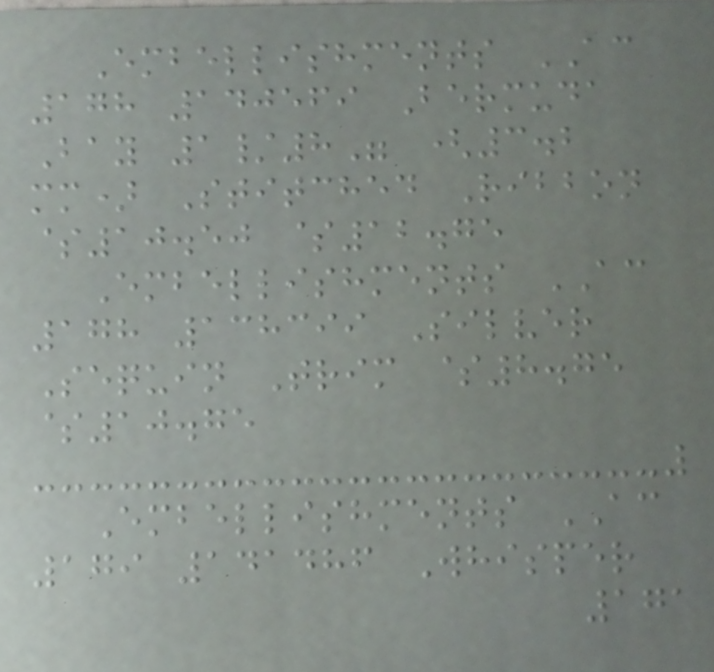Embellishments AC
178 140569 Bermuda
Bay 1/8" (3.2
mm) Stitched Ribbon
$10.50 $12.75
Embellishments AC
178 138399 Silver
Sequin Trim $8.75
$10.75
Embellishments AC
179 141486 Whisper
171
